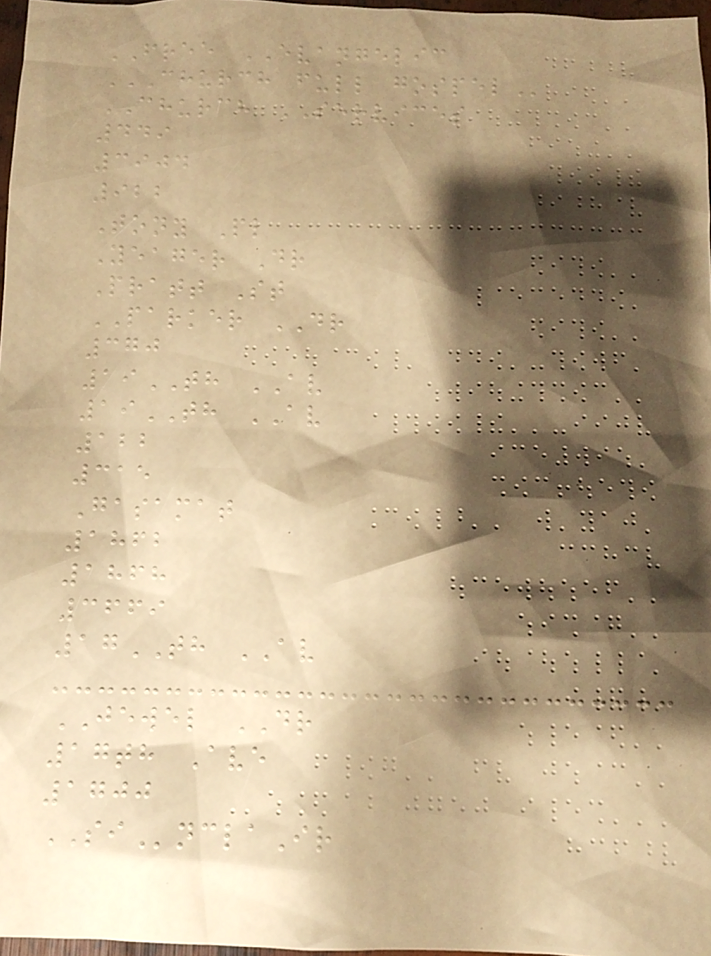FREE EVANGELIC
CHURCH FULL GOSPEL
CHURCH SERVICES
449
3904
922
Tony Pl
Yeager Dr
Pratt St
PARKER DR
370
19TH AV
19TH AV
122
315
Gasamat
1862
1868
3669
17TH AV
JEWEL DR
17th Ave
1700
SInclaIr
